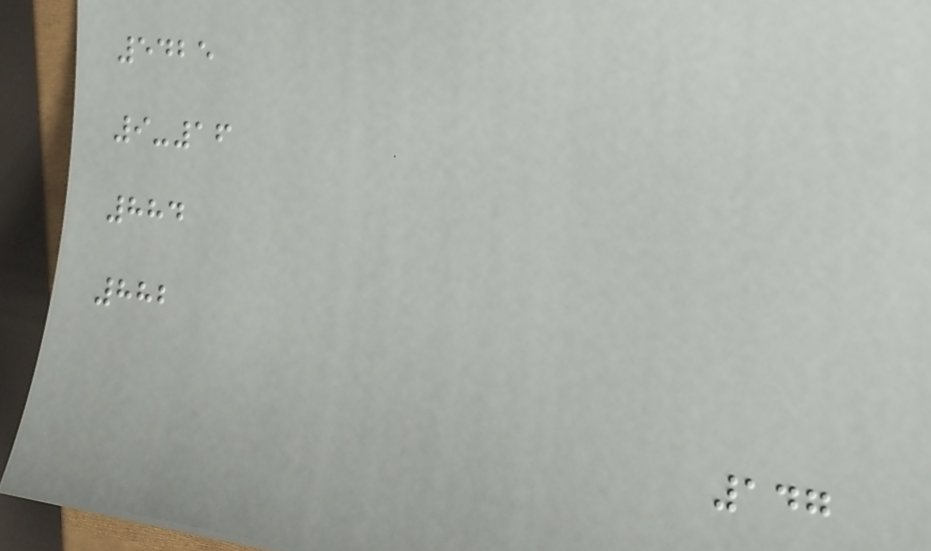5425
9-16
884
882
147
